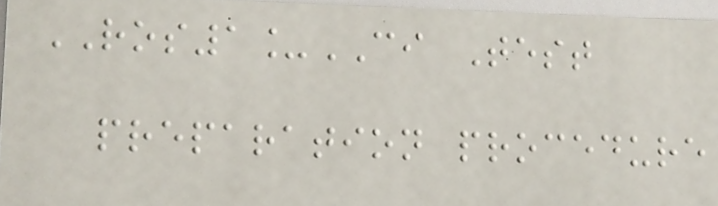ROS1_CI Test
preparation procedure
